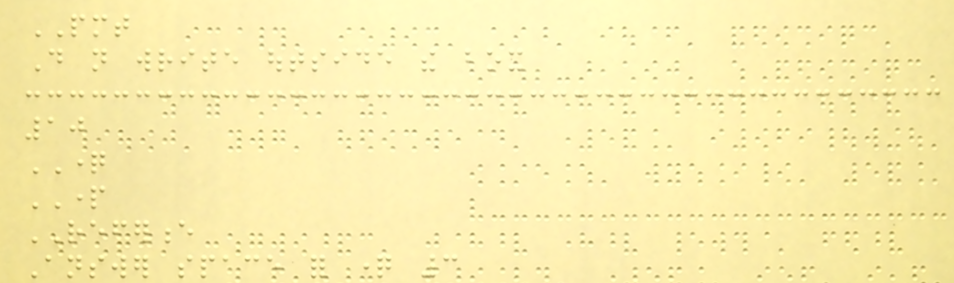PMT
Do not write outside the box
10
QUESTION
PART
REFERENCE
Answer space for question 3
